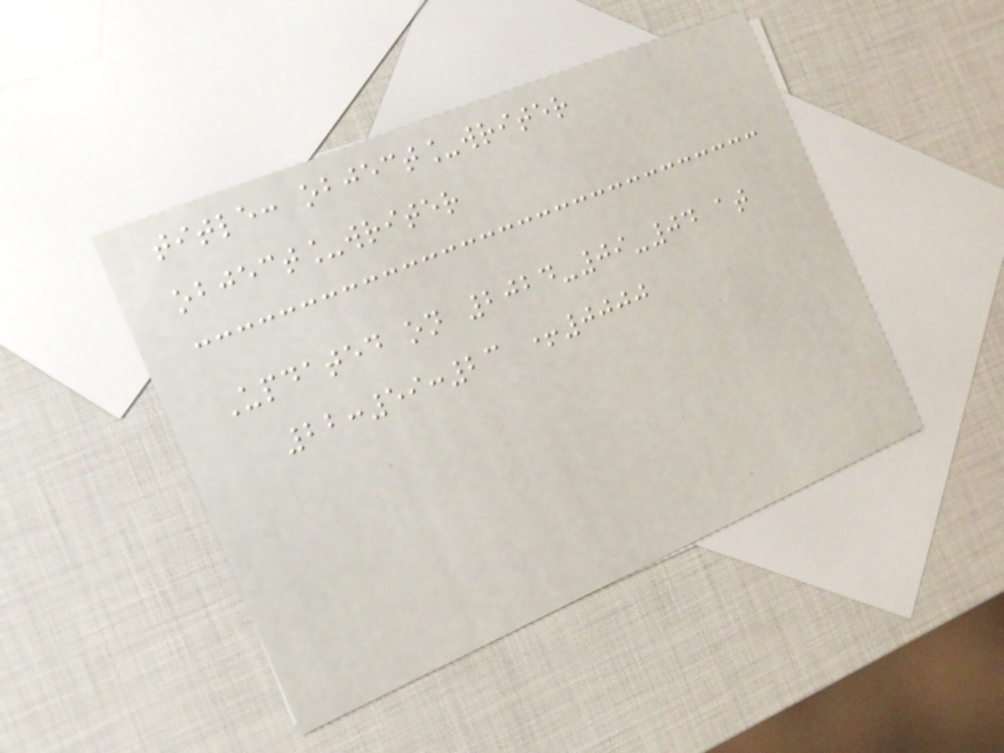title: object_writer
object_writer
Updated on 2024-09-04 at
22:59:23 +0000
